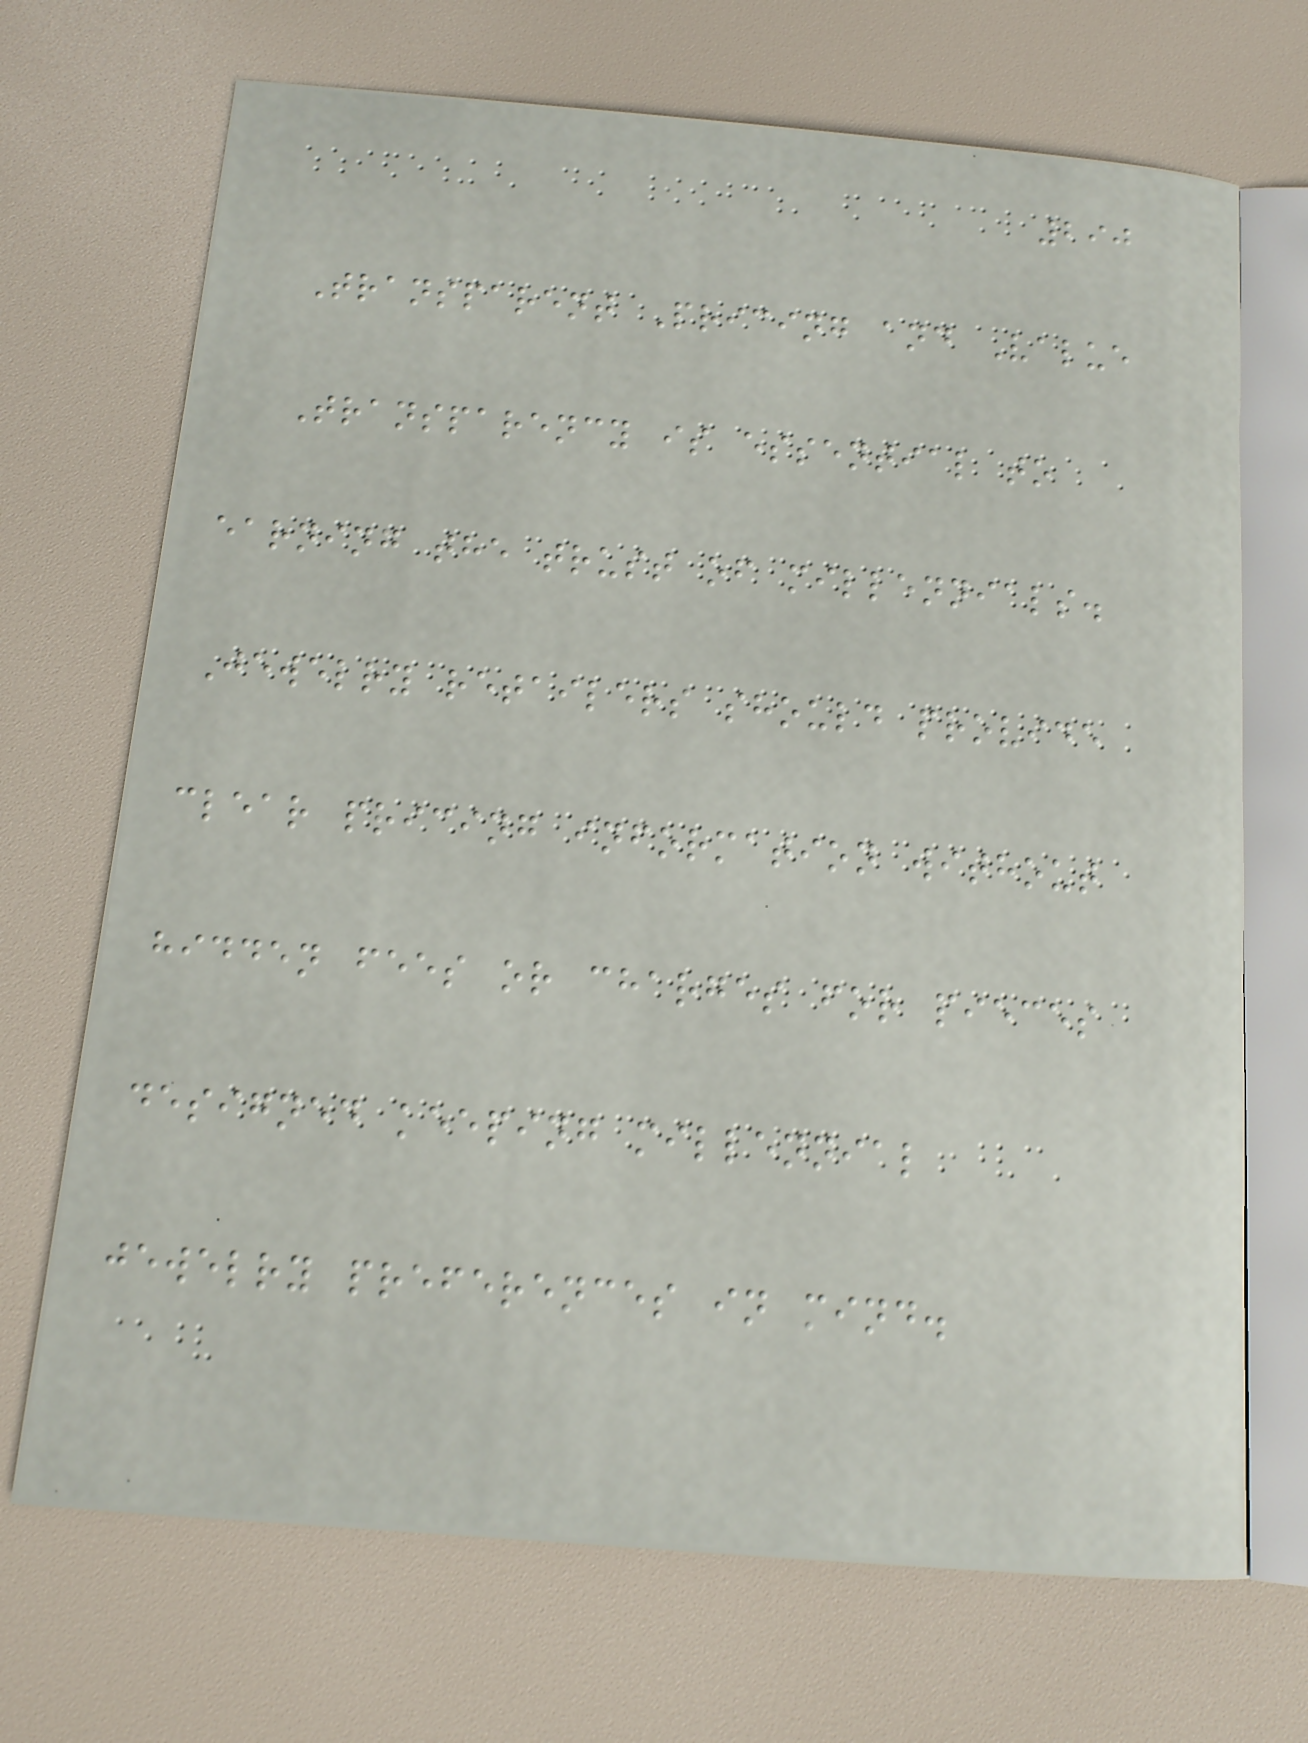290
Transparent Pricing and Value
Transparency is essential to
earning the trust of millennials.
Jewelry retailers should provide
clear pricing information without
hidden fees or charges for pieces
designed keeping millennial
jewelry preferences in mind.
